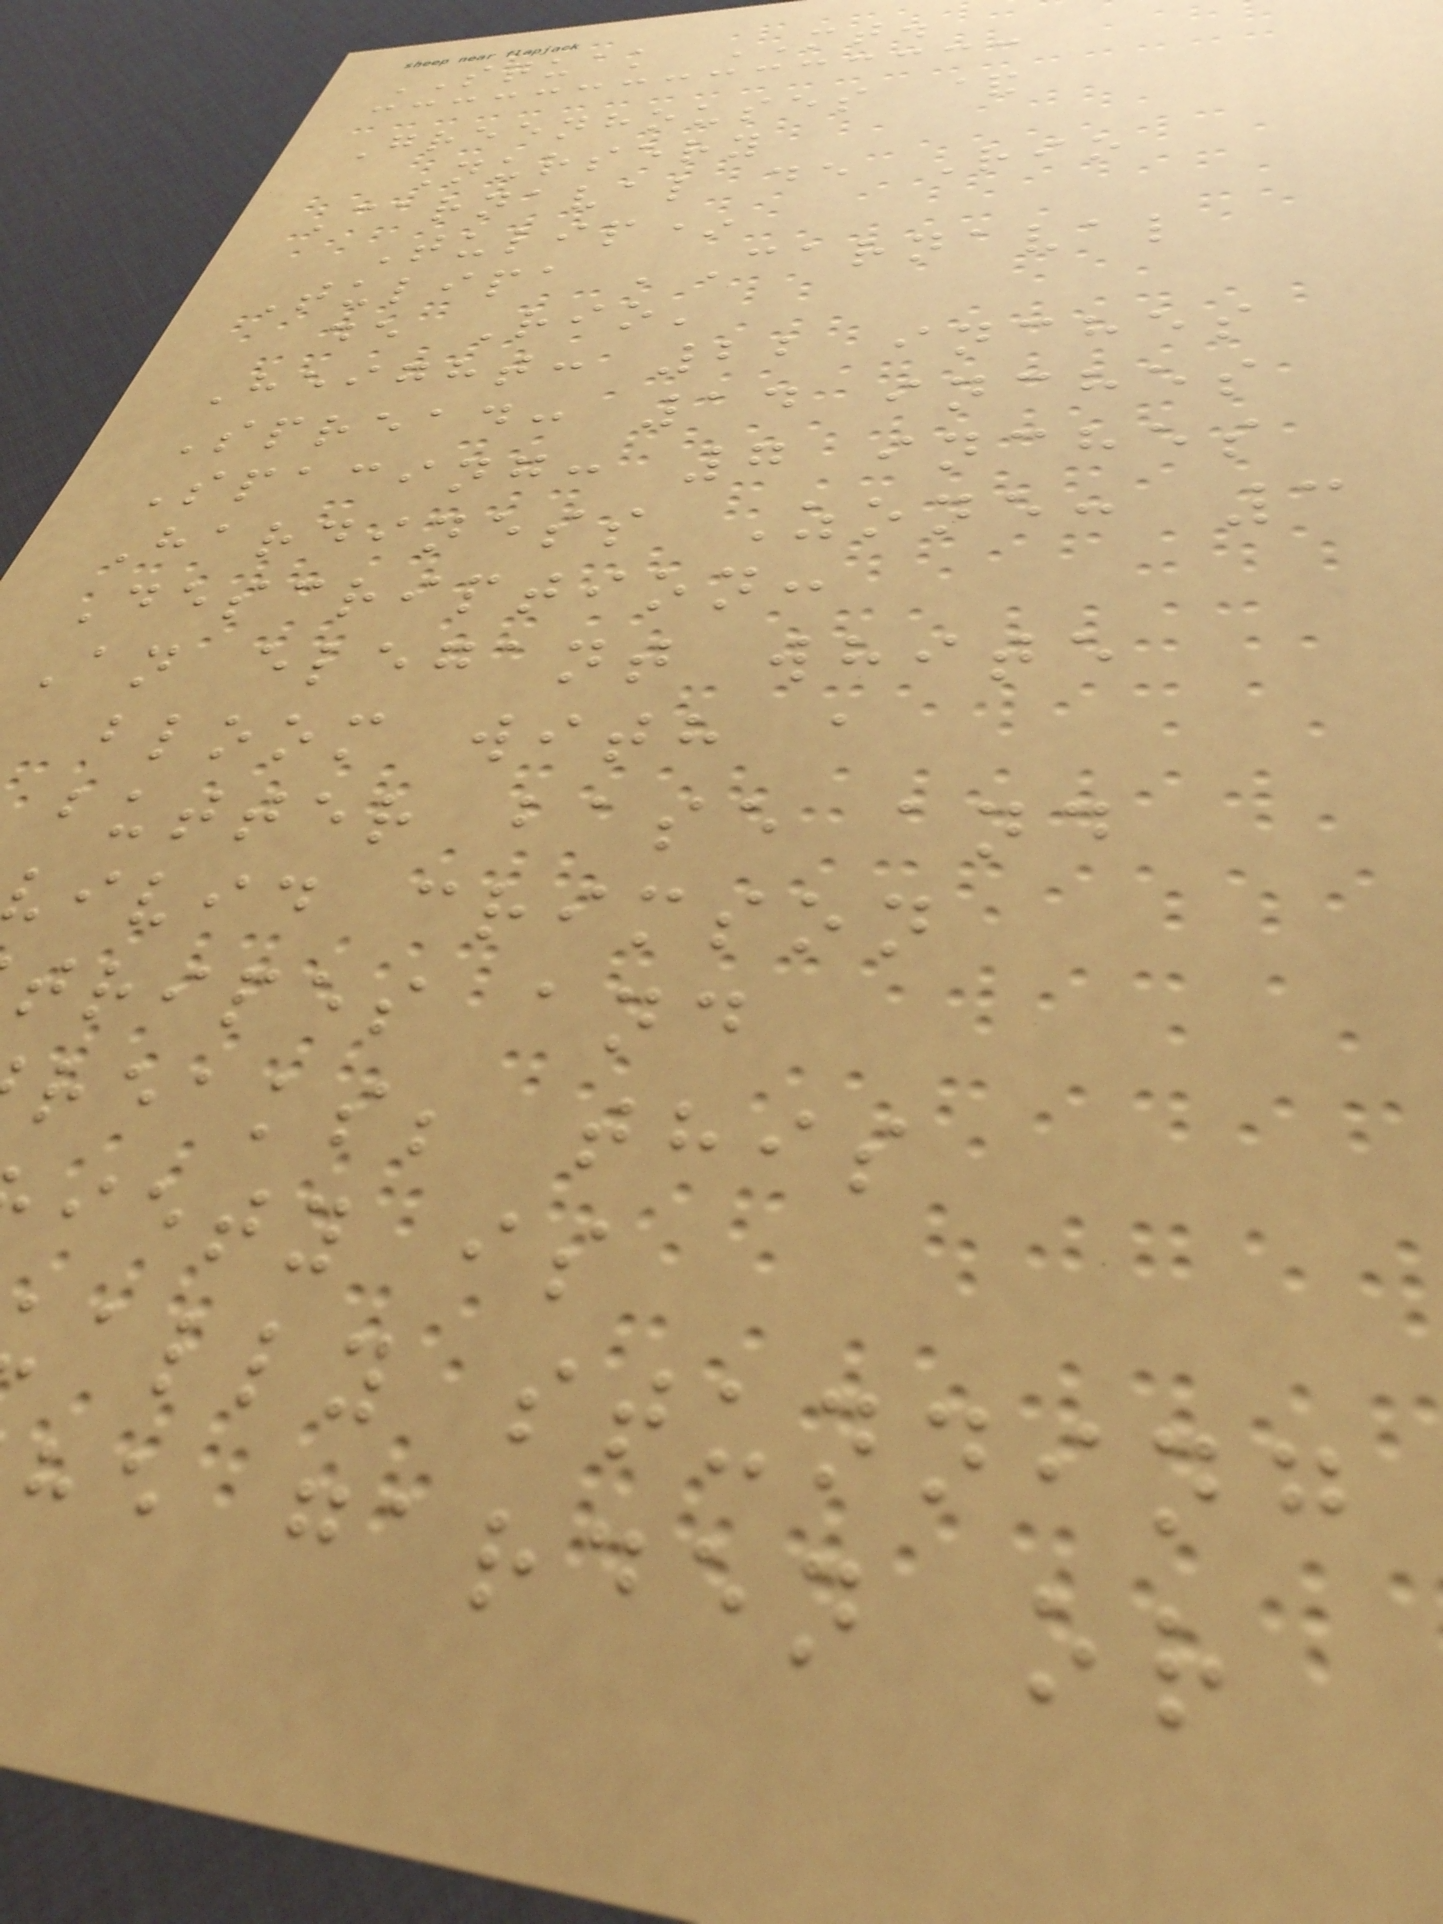SQUAK MT.
Greenhouses &
Nursery
Carnaval de Rio
Tulip*
Tulipa 'Carnaval
de Rio'
Height: 22 inches
Spread: 14 inches
Spacing: 7 inches
Hardiness Zone: 3
Description:
An elegant white
bloom with a
butter base and
vivid crimson
tripes and
reaks; this
iety is
ally stunning
he garden or
